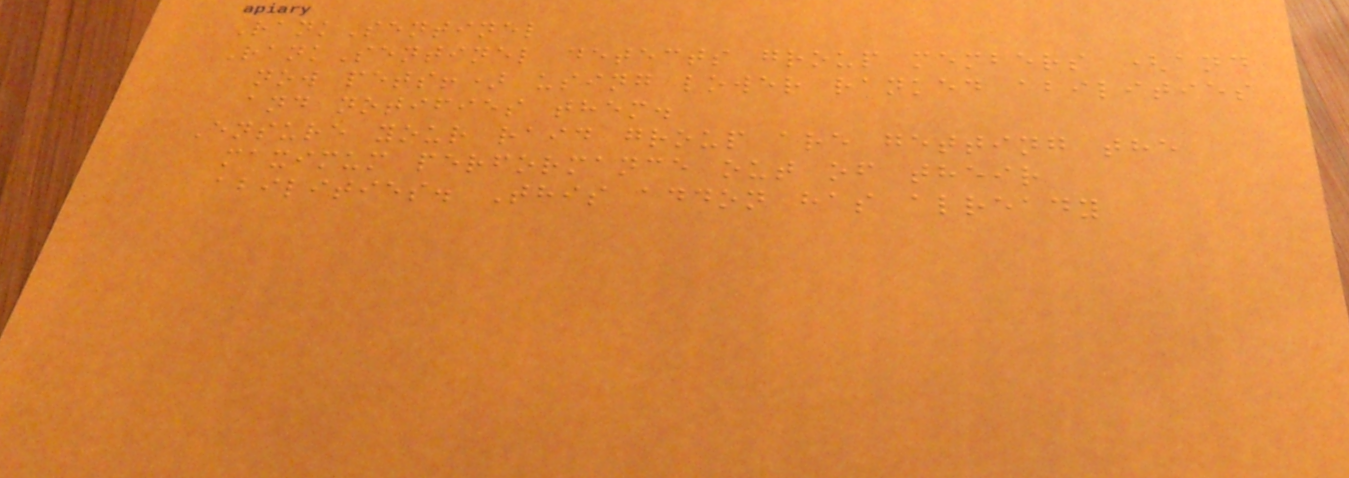RankSentinel
RankSentinel detects group members (and
now pets!) using lower ranked abilities
and notifies them.
Ensure your raid group are getting the
maximum performance out of their
abilities. This addon has already
